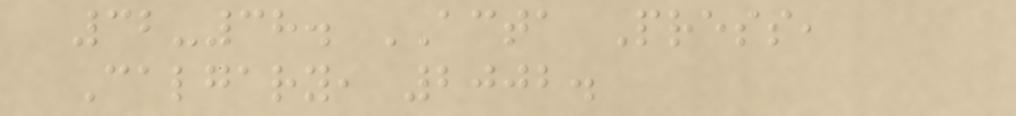32-38. ACTA Press,
Calgary, 2002.
